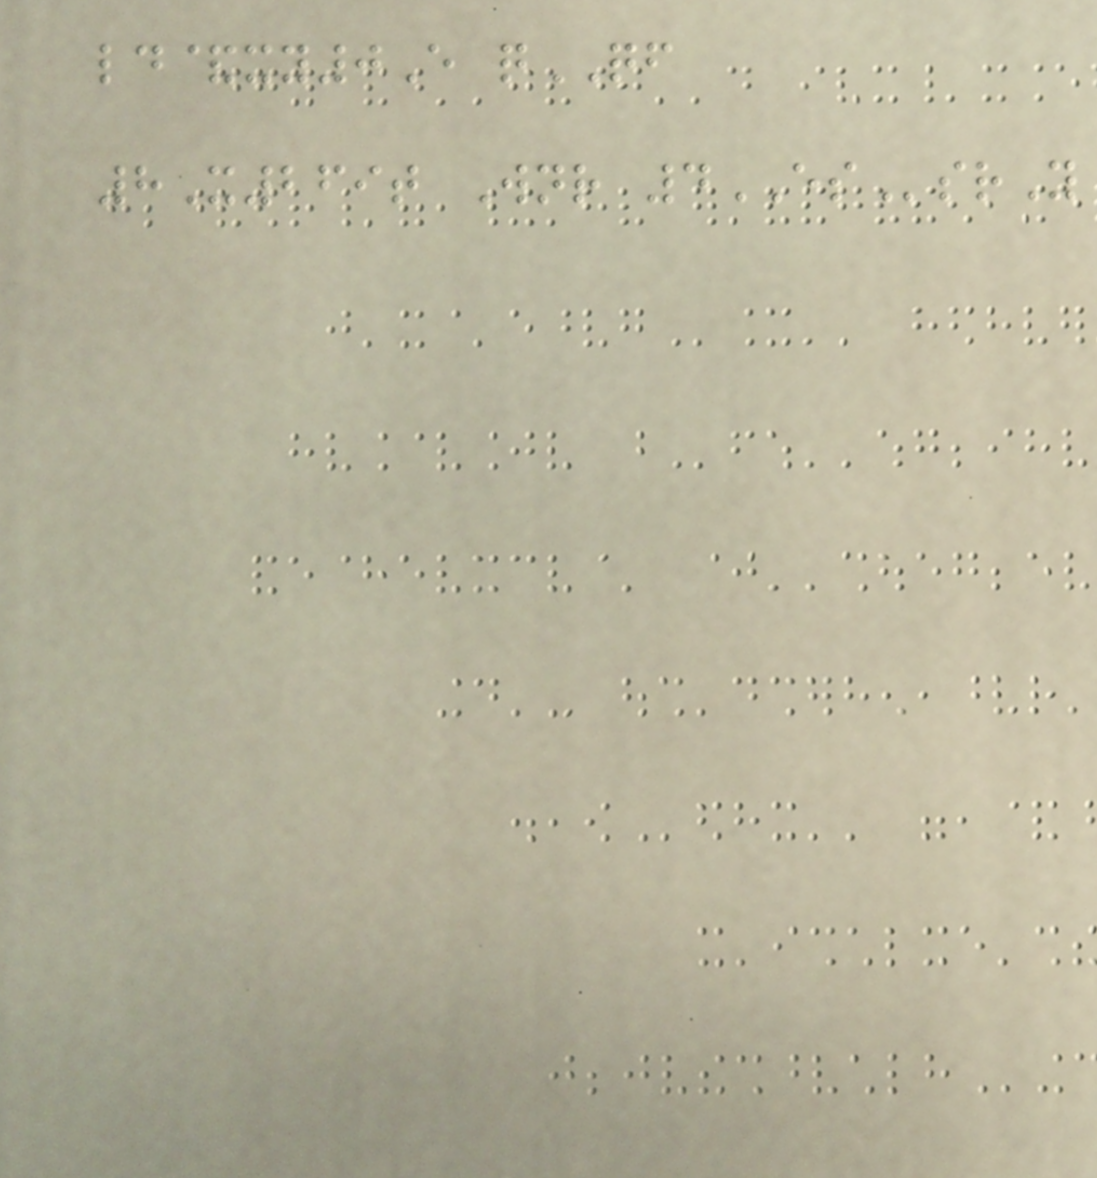ld&xy0E qQF
8X269t Wnr 4ESsrY
